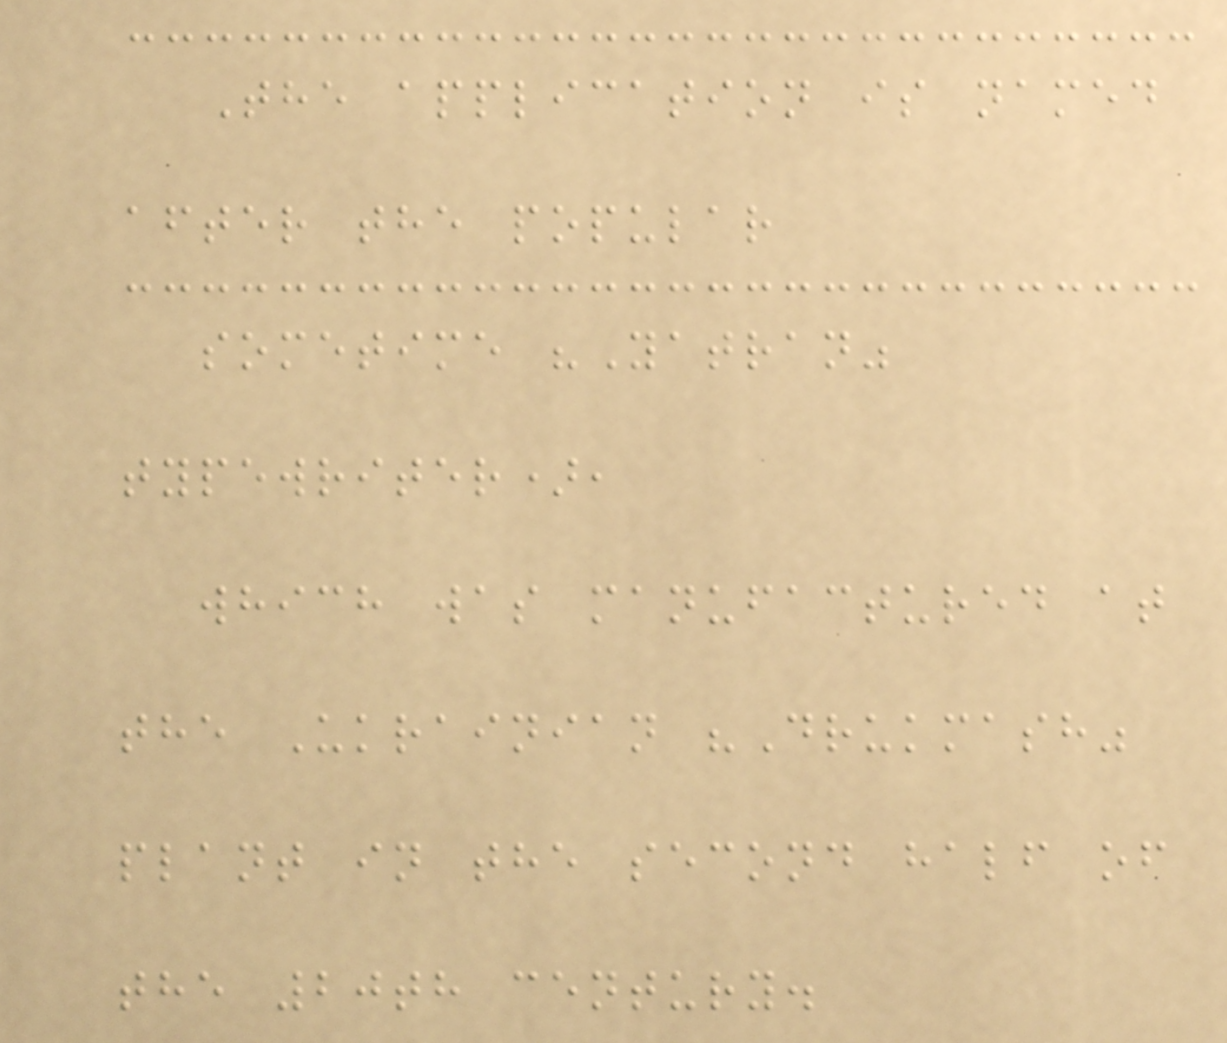The application is named
after the popular
sometime "Yatran"
typewriter),
which was manufactured at
the Ukrainian "Drukmash"
plant in the second half of
the 20th century.
